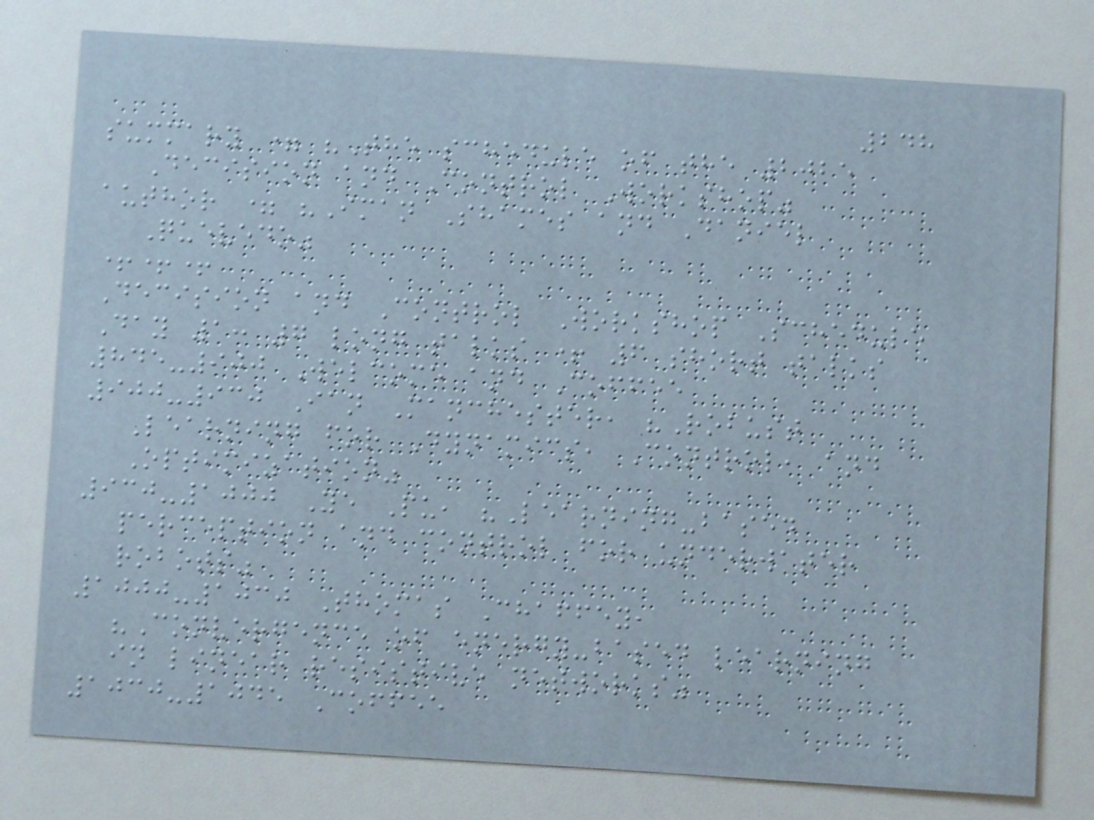248
summary = "The schedule of the 2025
Decision and Control Workshop"
author = "Iman Shames and Daniel
Quevedo"
+++
Decision and Control Workshop Schedule
Day 1: 7 long talks + 6 short talks
845-900 Welcome and Coffee
900-930 Ian Manchester, "Robust
Learning for Dynamics, Control, and
Optimization"
930-1000 Ye Pu, "Learning-based
perception and control for underwater
robots"
1000-1030 Thomas Chaffey,
"Convergence of energy-based learning
in linear resistive networks"
1030-1045 Coffee
